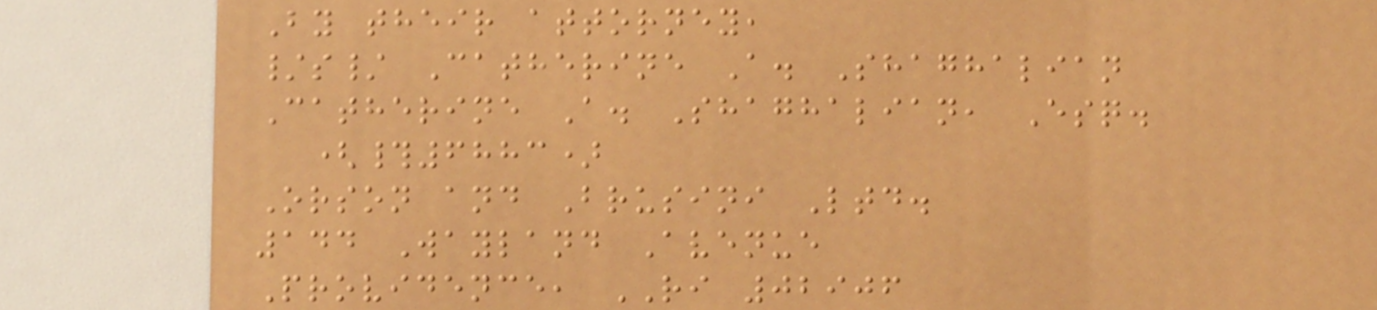By their attorney,
/s/ Catherine A. Shaghalian
Catherine A. Shaghalian, Esq.
(#6883)
Orson and Brusini Ltd.
144 Wayland Avenue
Providence, RI 02906
